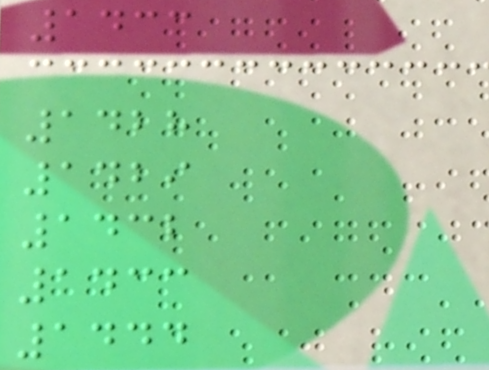1433
1428
1429
1432
1433
1444
